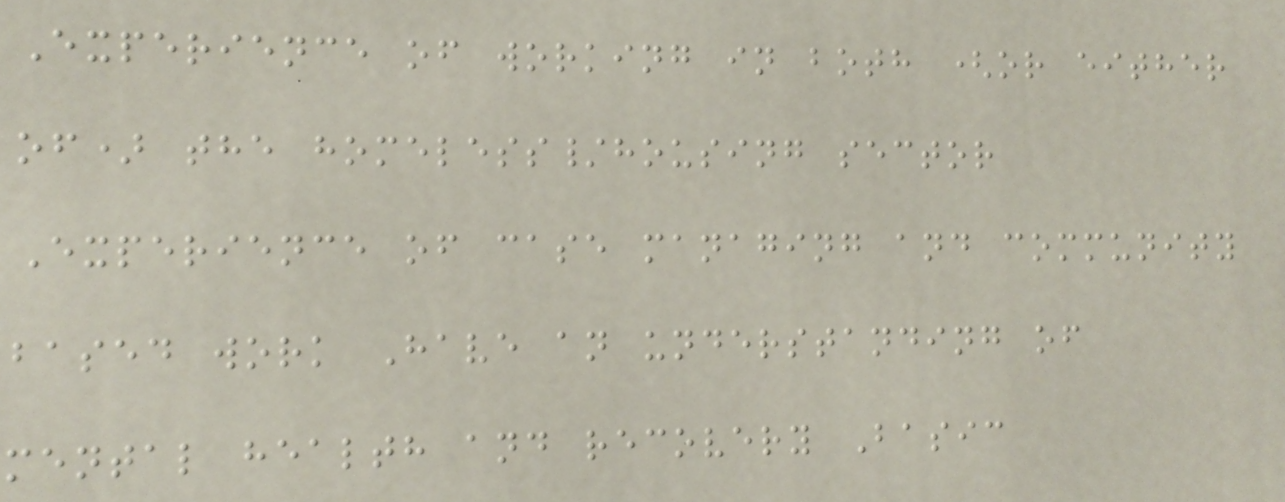Experience of working in both (or either
of) the homeless/housing sector
Experience of case managing and community
based work Have an understanding of
mental health and recovery Basic
